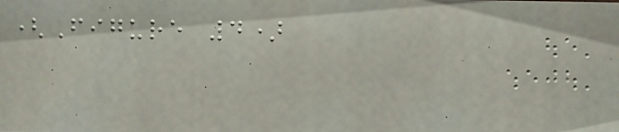(Figure 4)
